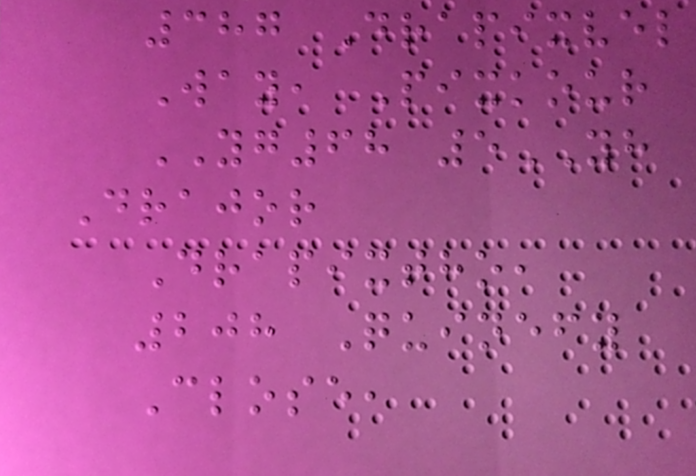387 Drapixvel
Way, Pixkour
YG68 5YH
Drajor
Drapixtho,
208 Quinefy
Close,
